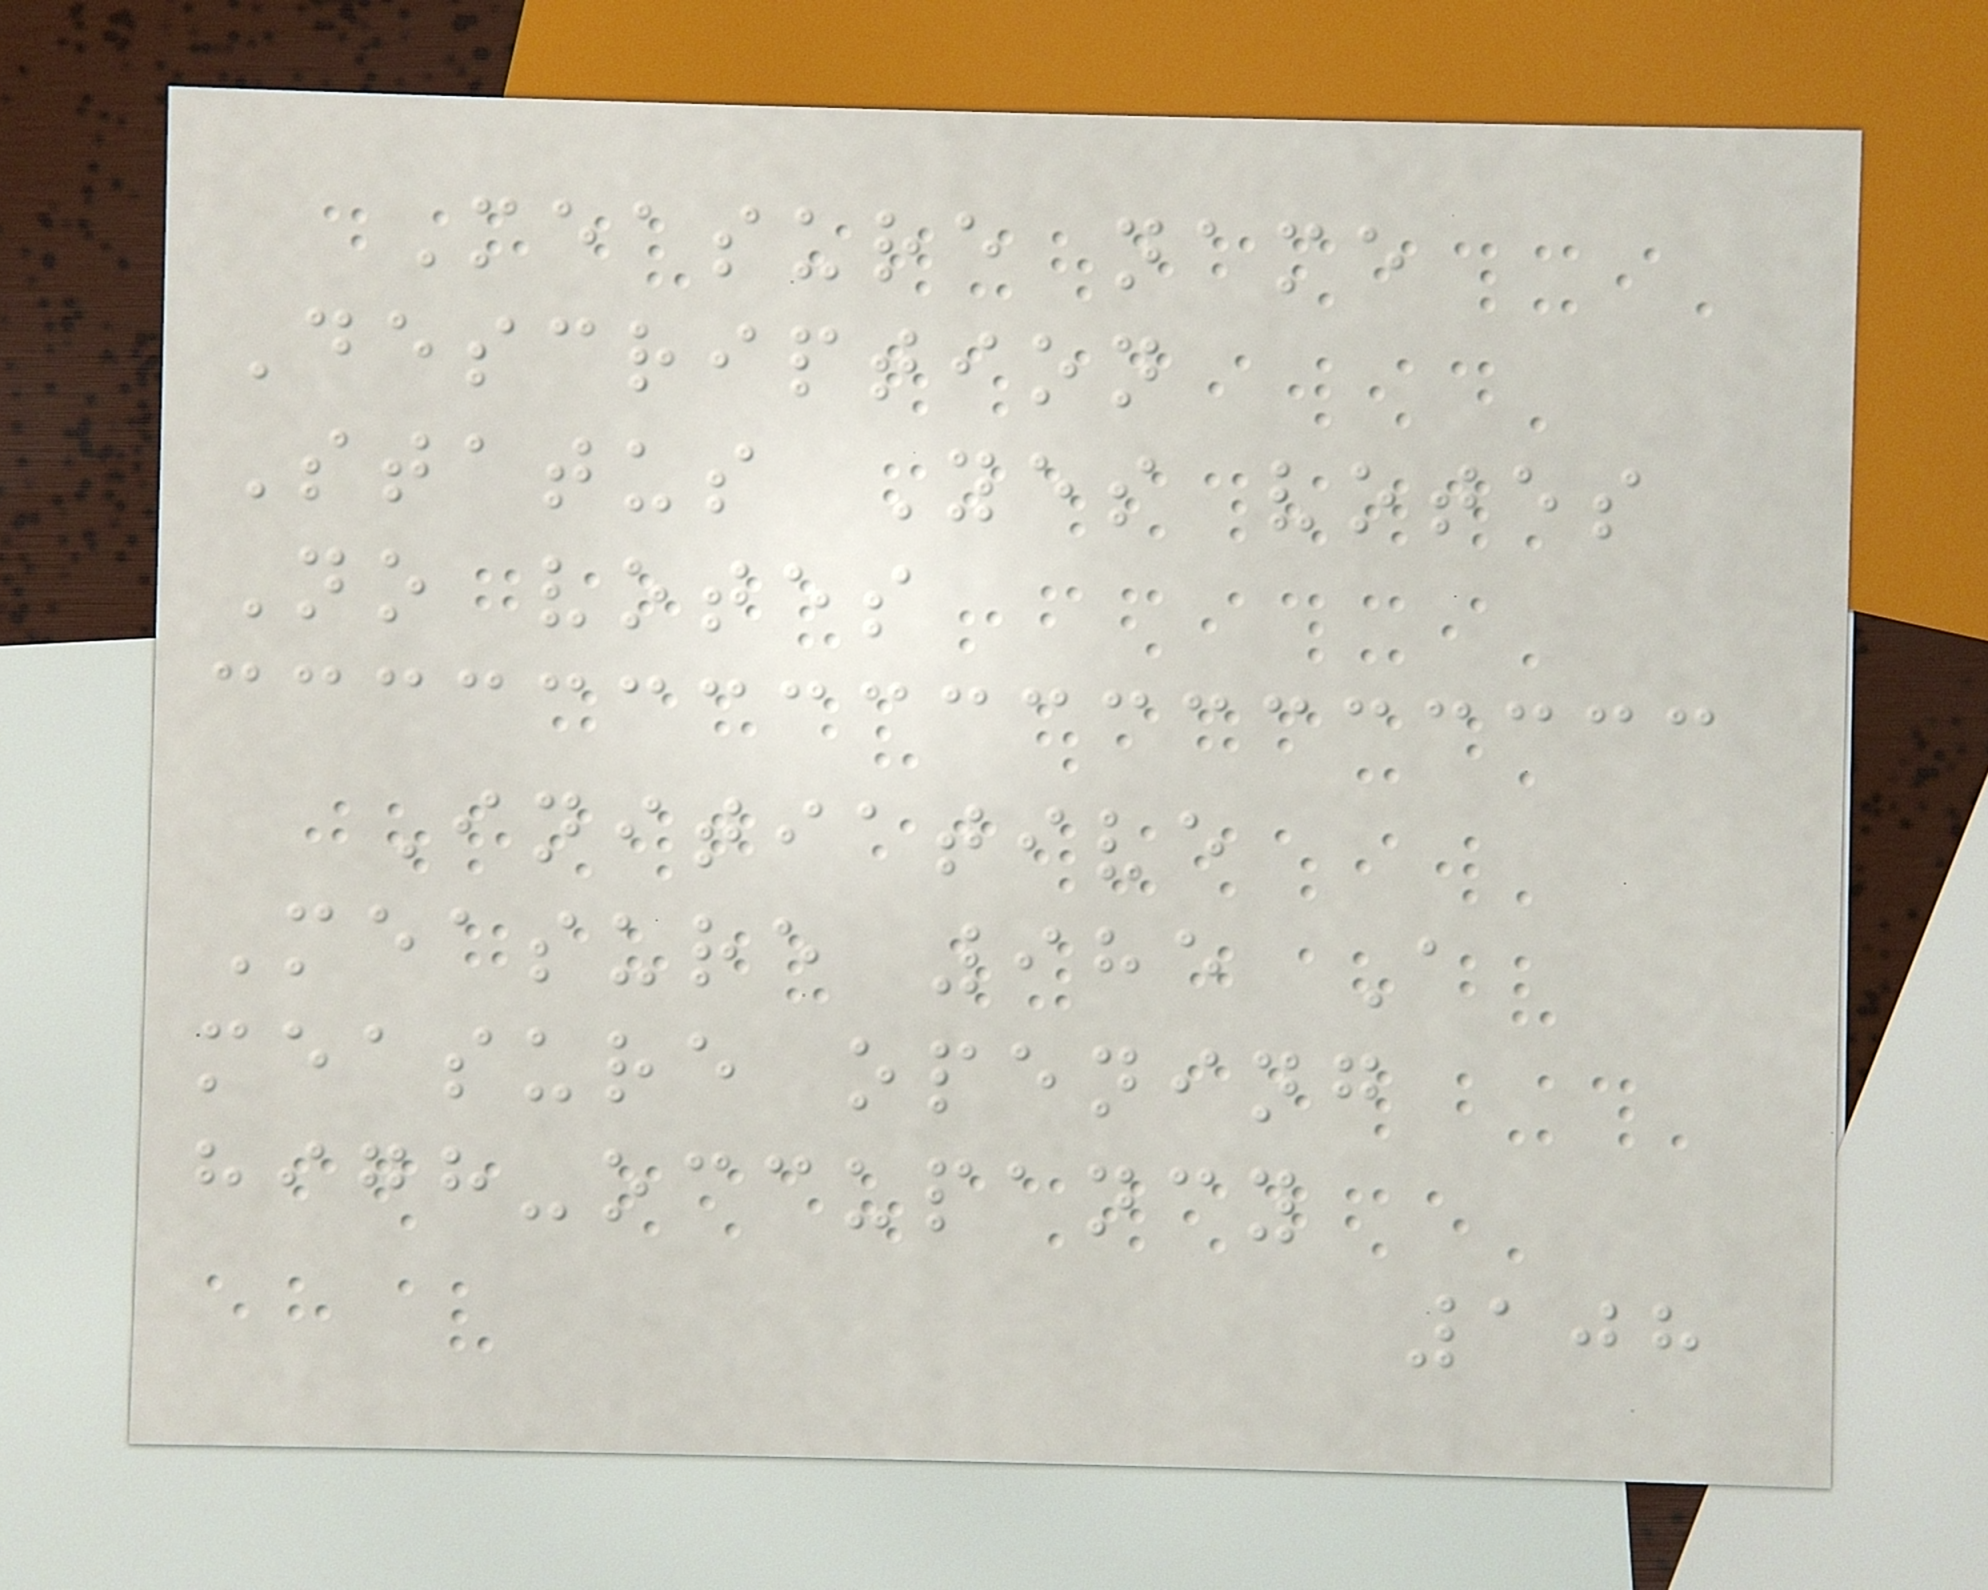Measure name
Description
Status Yes votes
No votes
Initiative
Measure 985 A
measure opening
high-occupancy
108
